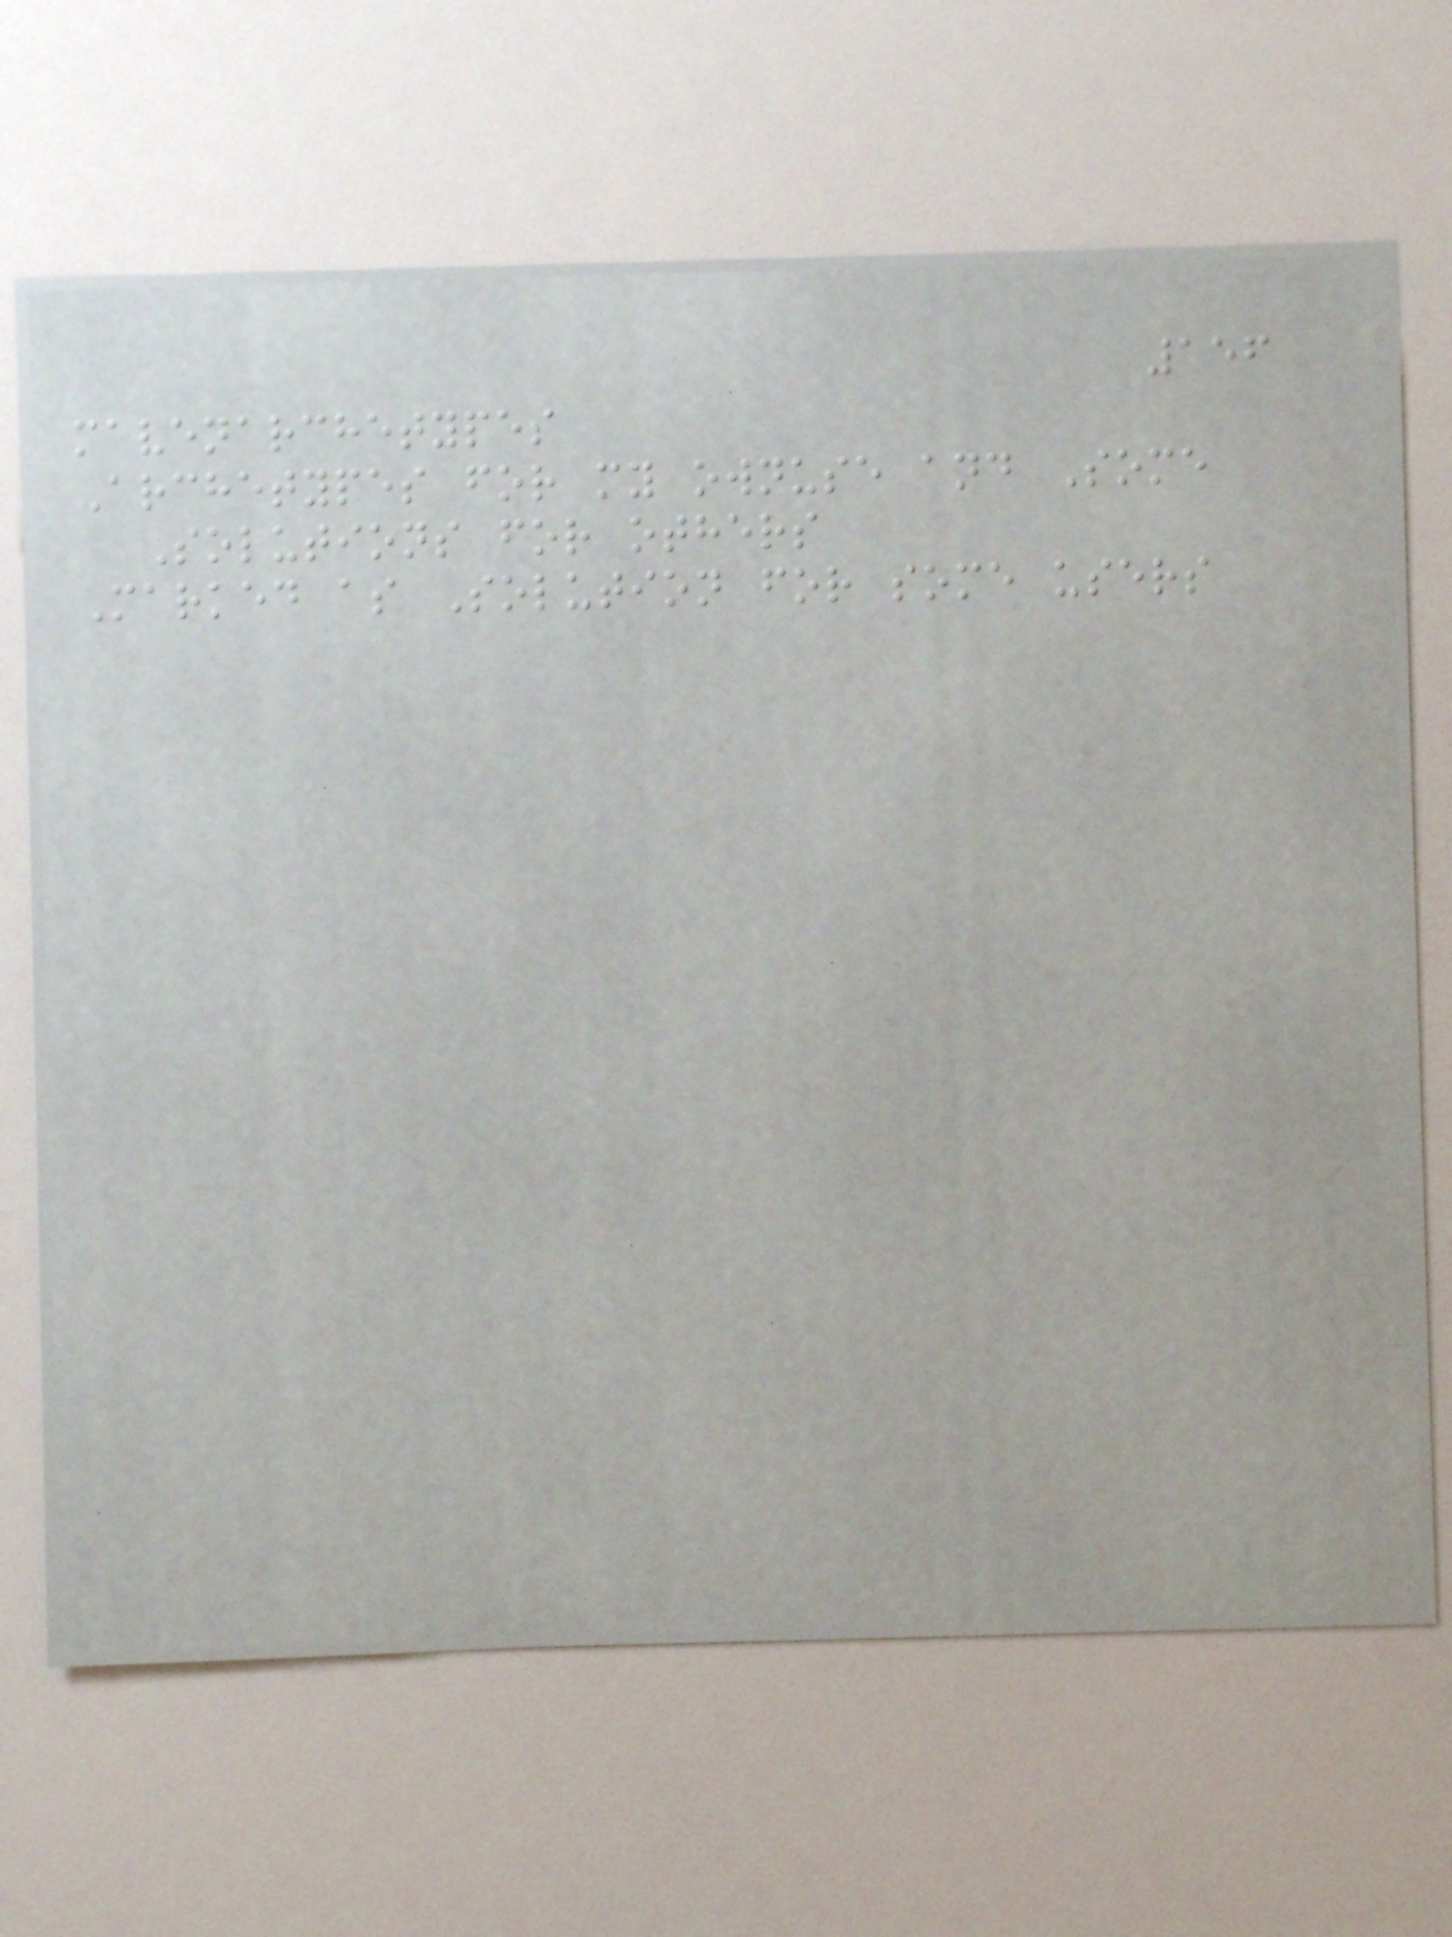156
mavenarchetypes
Archetypes for my ownuse and Some
Solutions for others
Marked as Solution for some users
